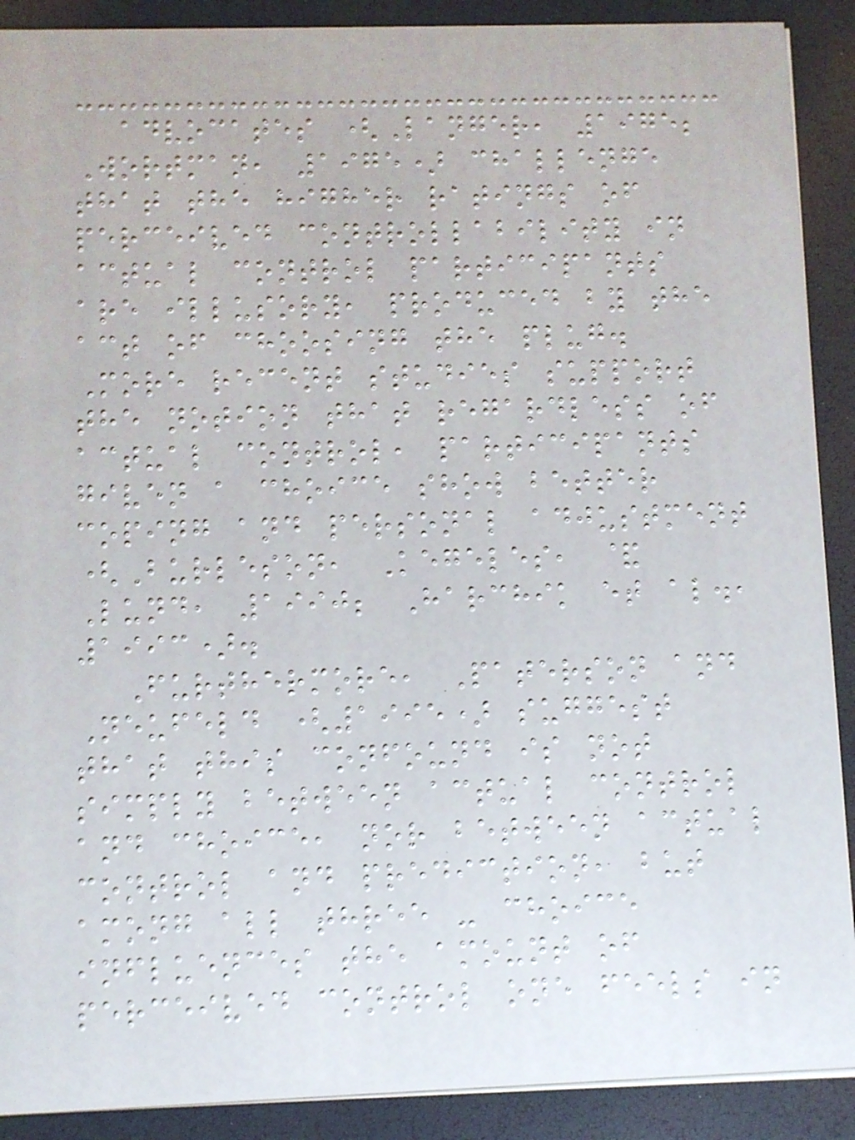advocates (Langer, 1975;
Wortman, 1975) challenge
that the higher ratings of
perceived controllability in
actual control participants
are illusory, produced by the
act of choosing the plug.
More recent studies support
the notion that regardless of
actual control, participants
given a choice show better
coping and personal adjustment
(Burleson, Kegeles, &
Lund, 1990; Harchik et al.,
1993).
Furthermore, Paterson and
Neufeld (1995) suggest
that this confound is not
simply between actual control
and choice, nor between actual
control and prediction, but
among all three - choice
influences the amount of
perceived control one feels in
